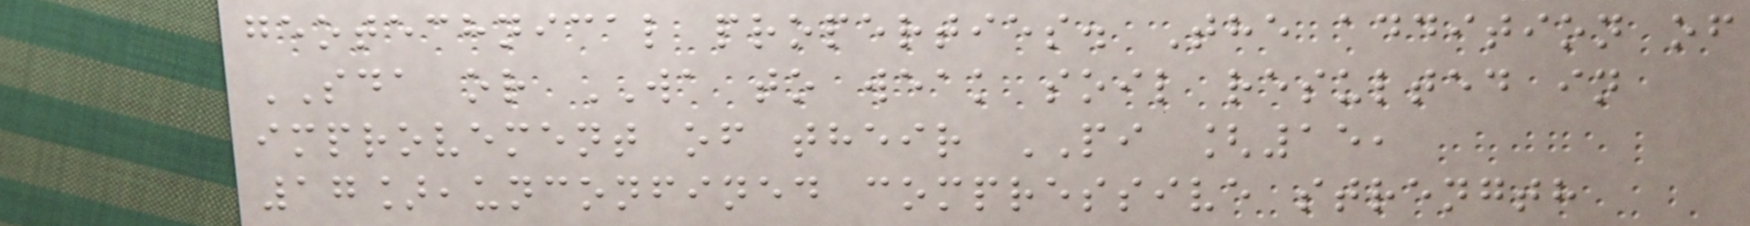geotechnical properties. The addition of
SDA or WA to weak soil resulted in
improvement of their PI [15,
17],unconfined compressive strength
